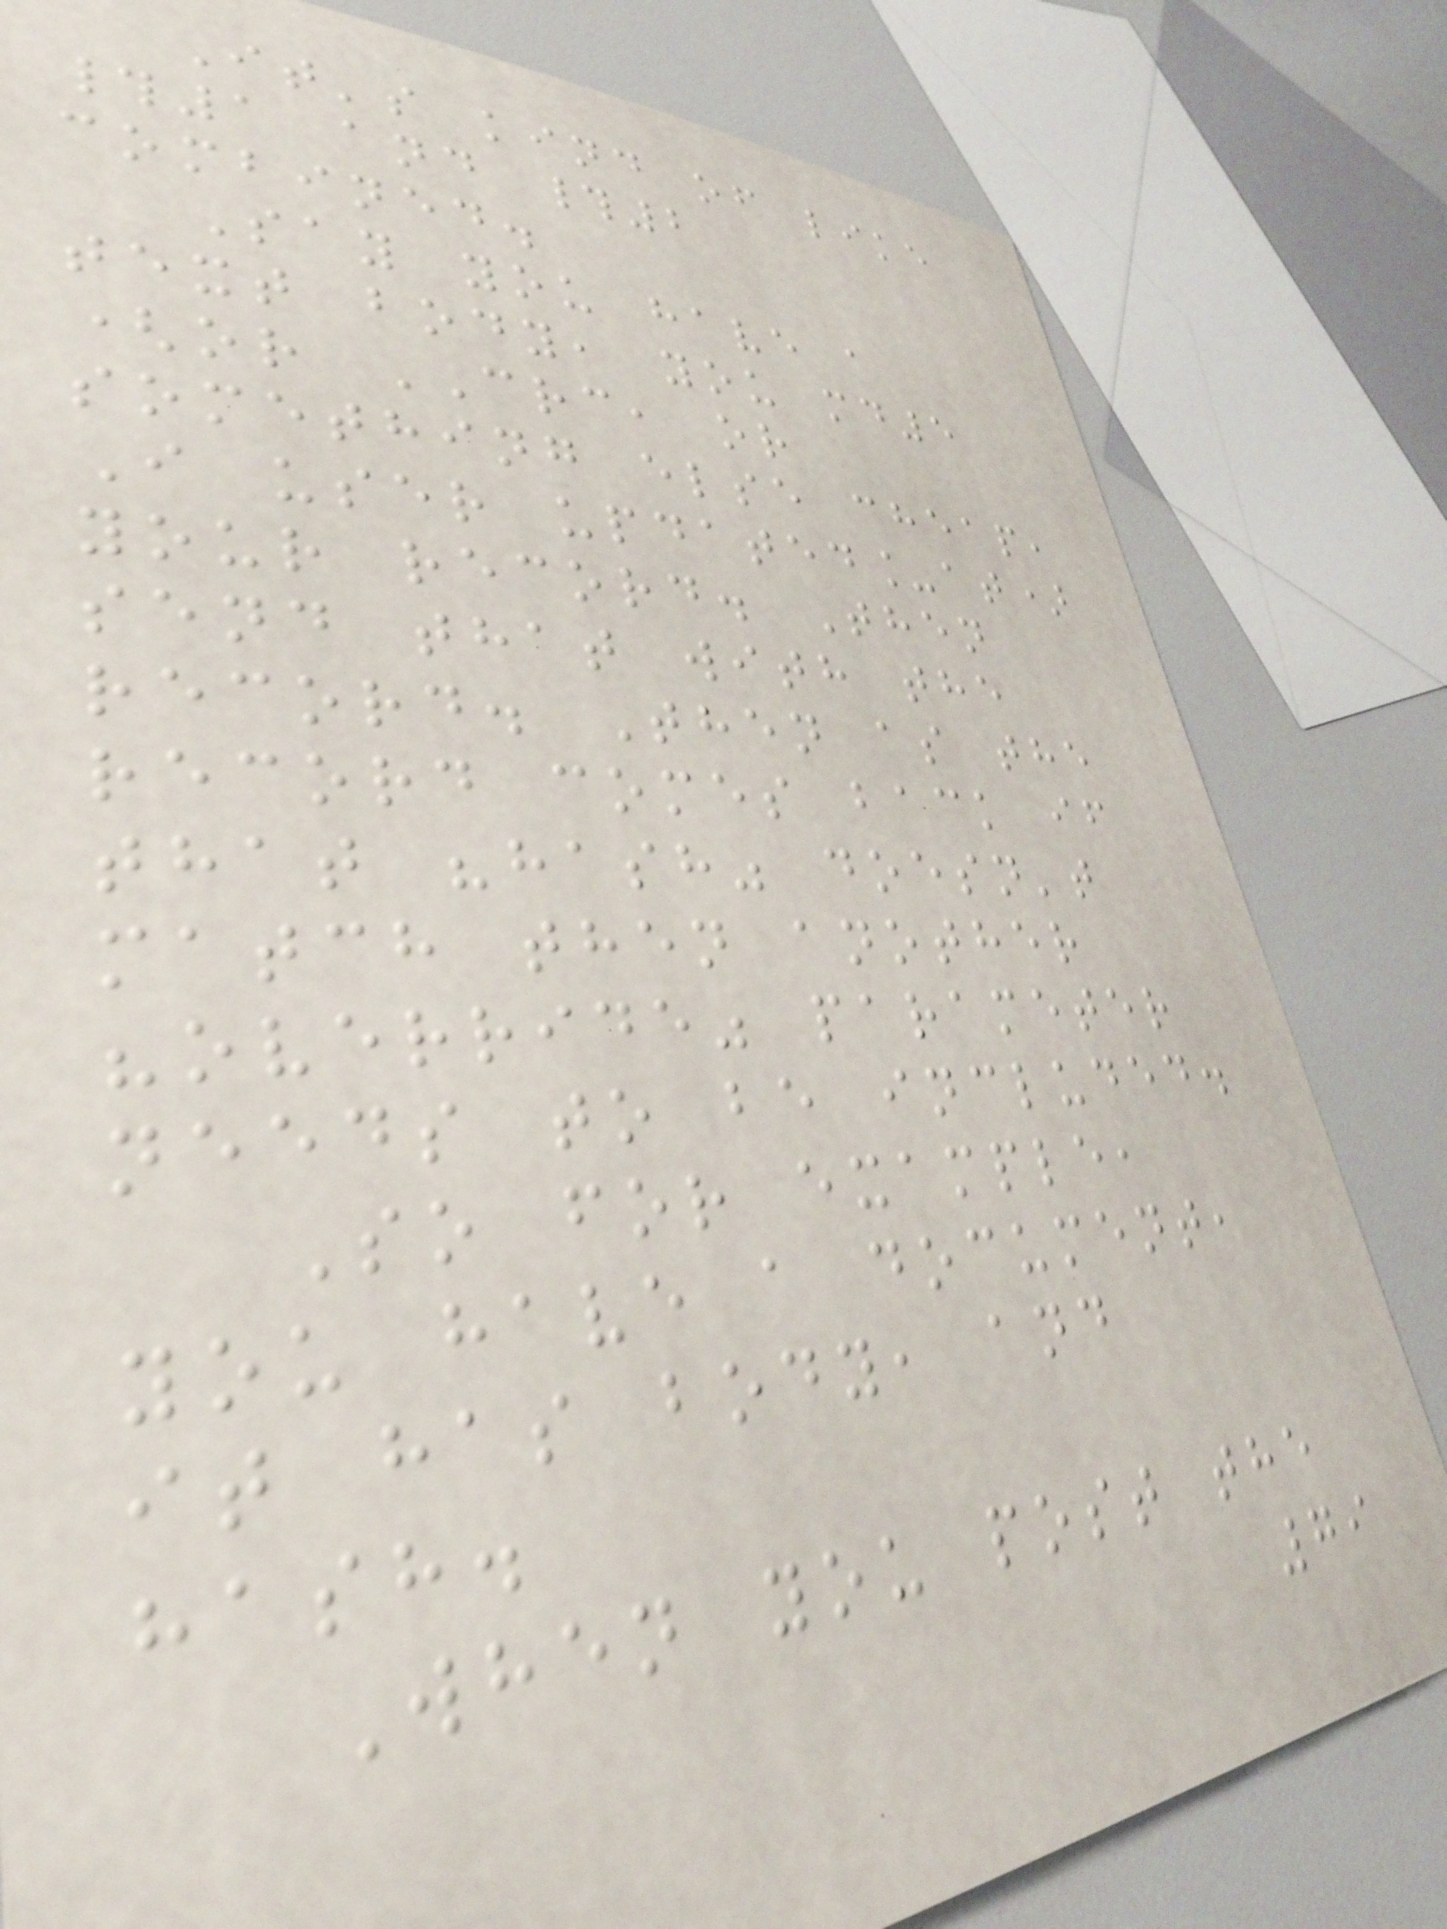It's kind of like
#1 and #2
combined.
Say you have a
text body, you md5
(or CRC, or
something else cheap,
I user updated_at)
your record. Then
send that with the
record. Then as the
record comes back if
that "hash" doesn't
match then another
"override" parameter
needs to be included.
So for example,
you have a document,
it has body, and
hash.
When you post the
79
